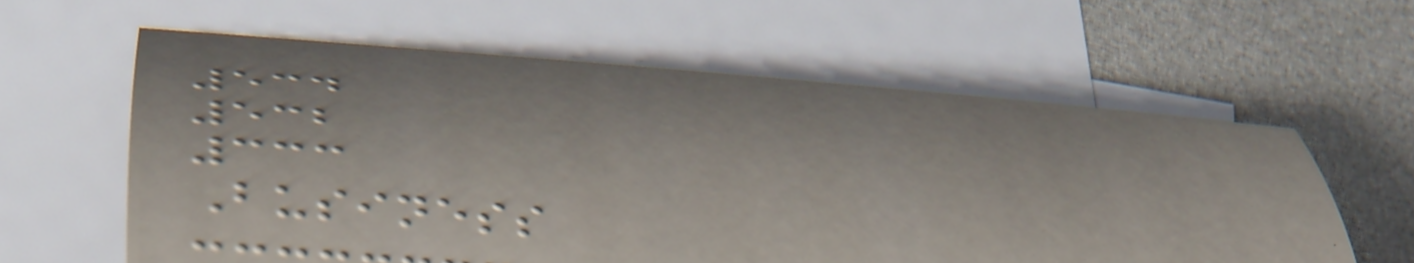534
532
333
Business
